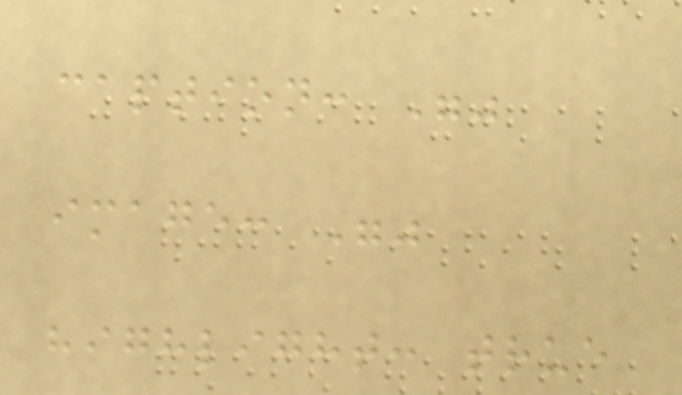caption: ""
image: ""
highlight: true
